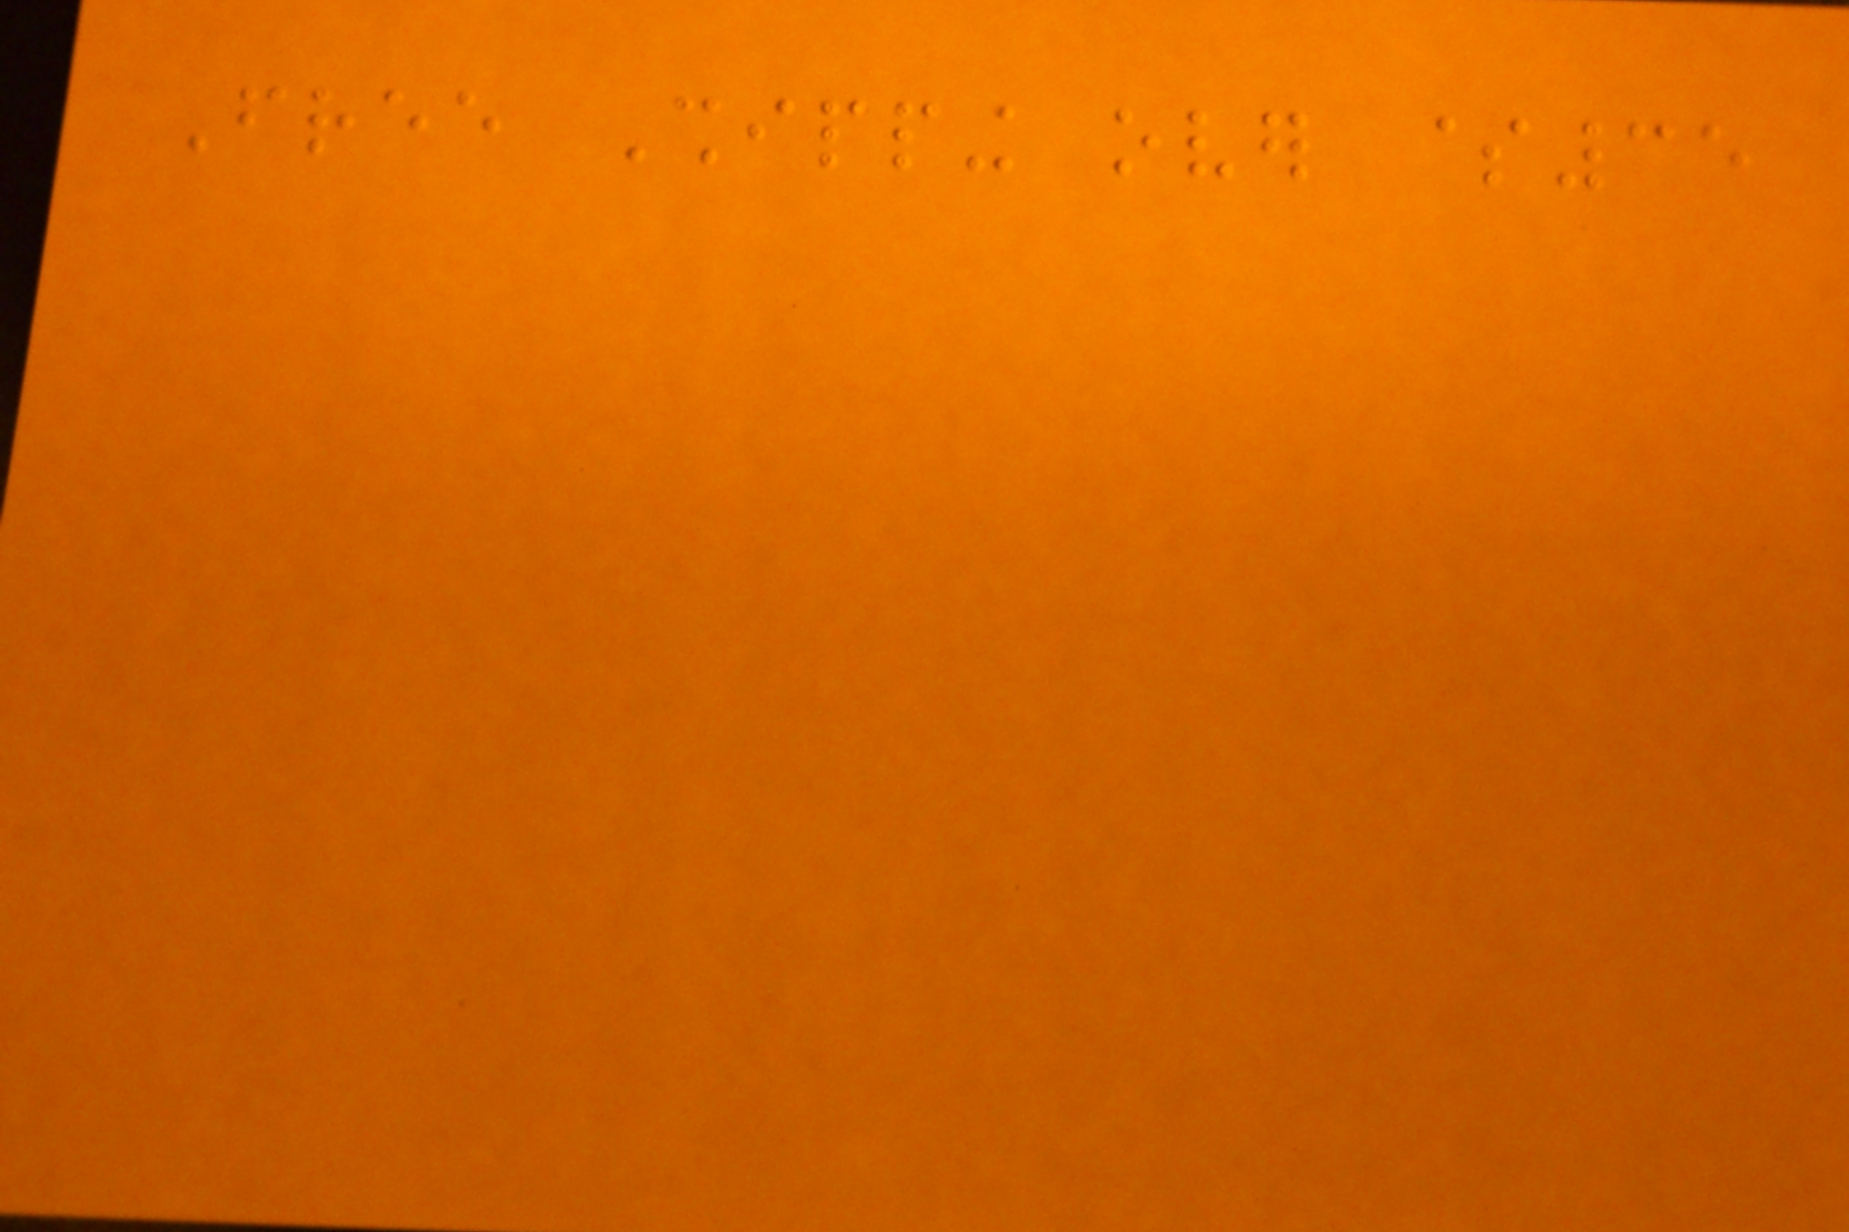Free Shipping over $35
